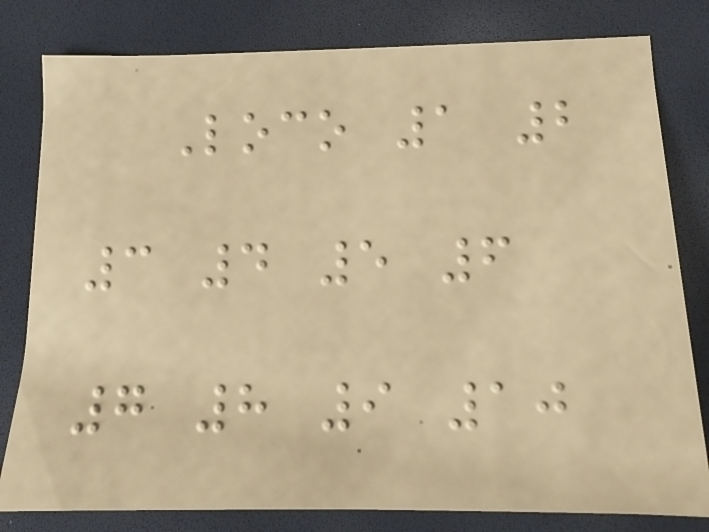Loco 1 2
3 4 5 6
7 8 9 10
